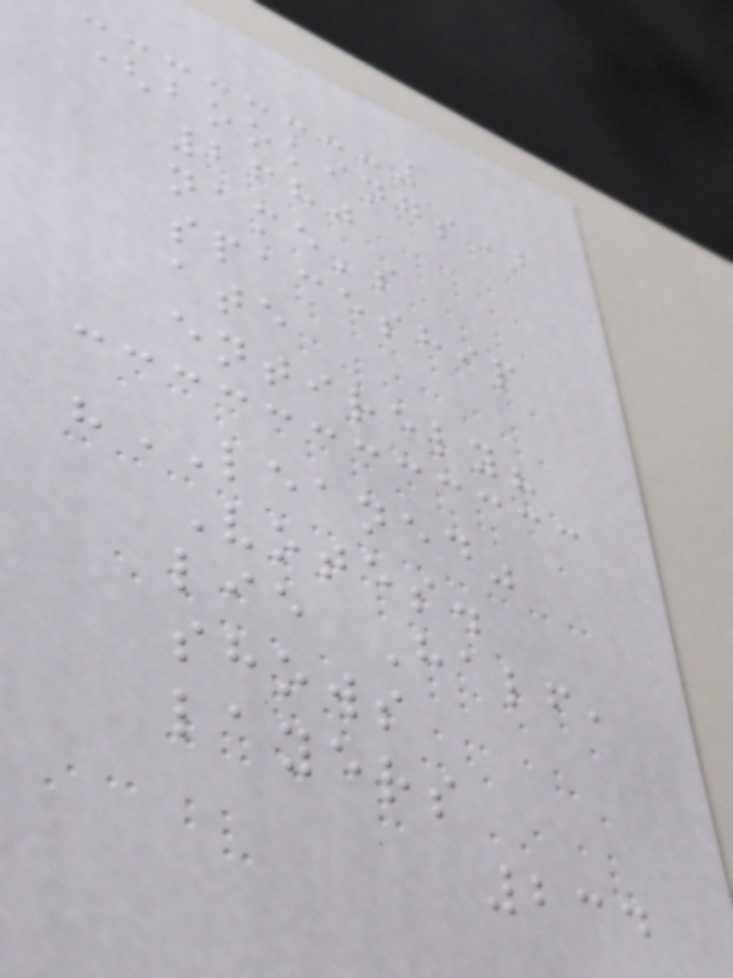(bookings)
2680
name's
spaceship
ate
entirely?
"LEANED"
Votes.
lie Half,
shows
layers
234
